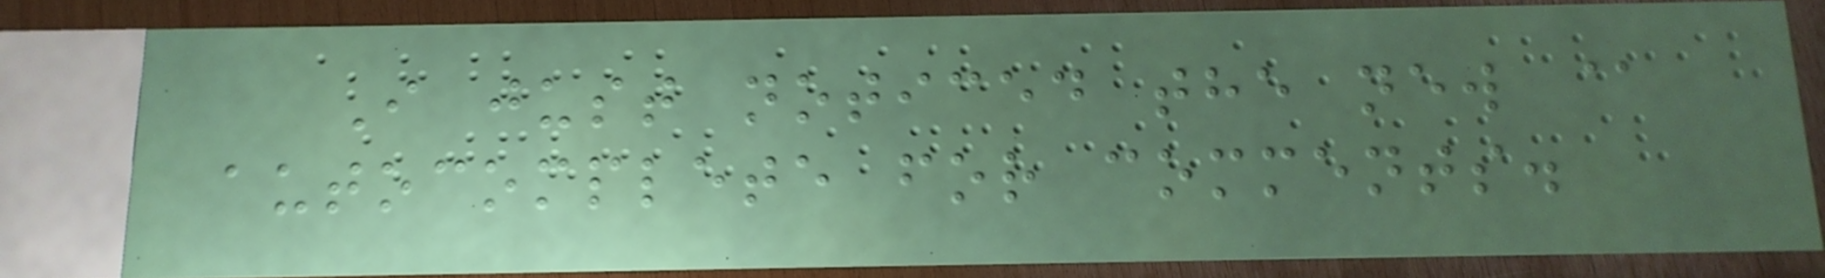I just noticed the new @
autocomplete for comments.
